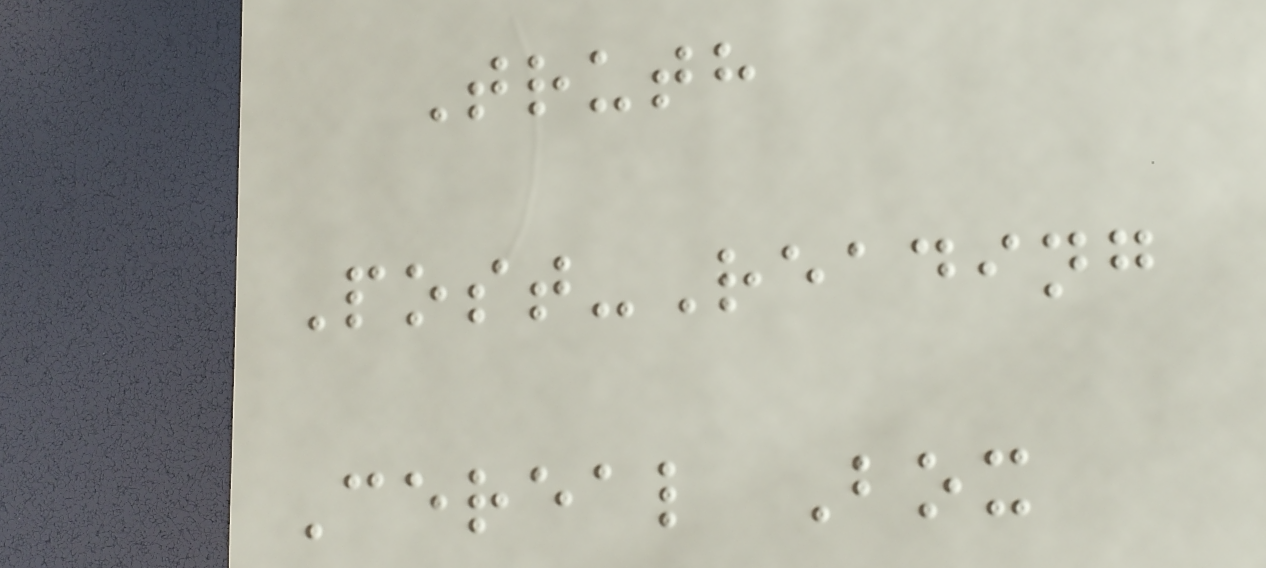Truth
Post-Reading
Cereal Box
